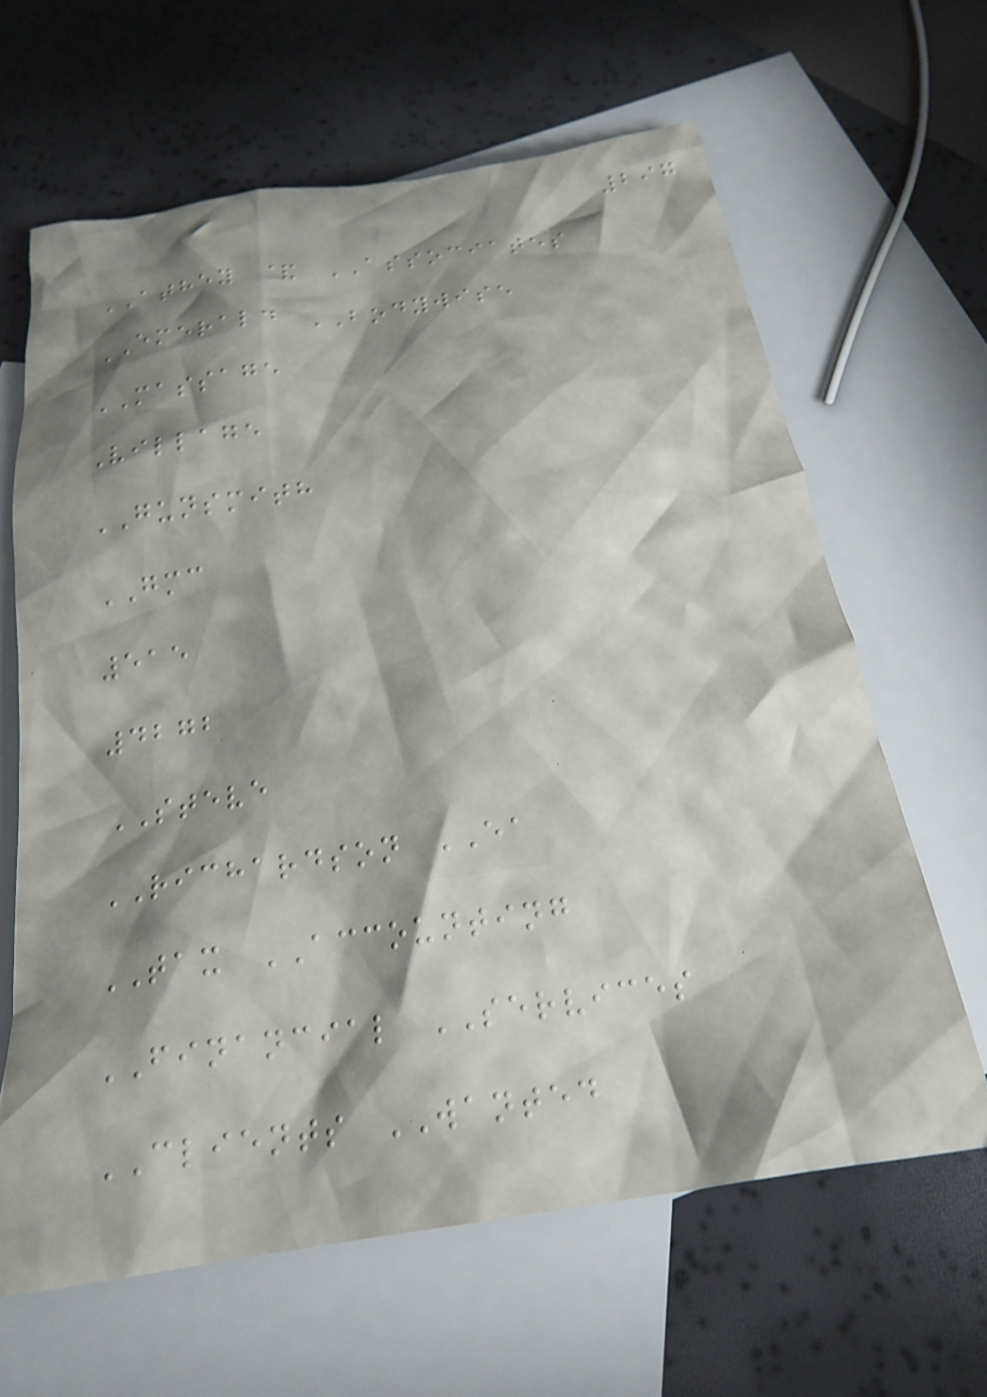297
ATHEY & ASSOCIATES
EMERALD BODYWISE
MASSAGE
Village
GUNSMITH
GMC
515
4272
STEVE
RICHARDSON EA
TAX ACCOUNTING
FINANCIAL SERVICES
CLIENTS WANTED
